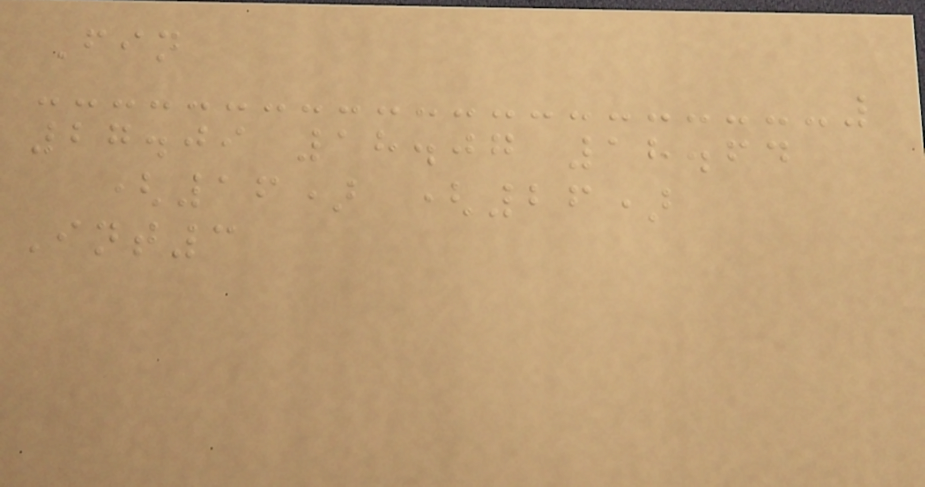Fin
27.09 18.07 18.64
(16) (26)
Int3
